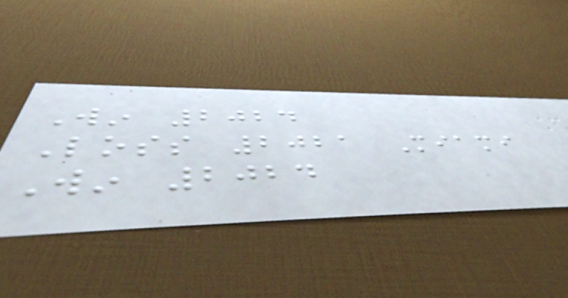Win 2024
Loss 2021 Miami
Win 2024
